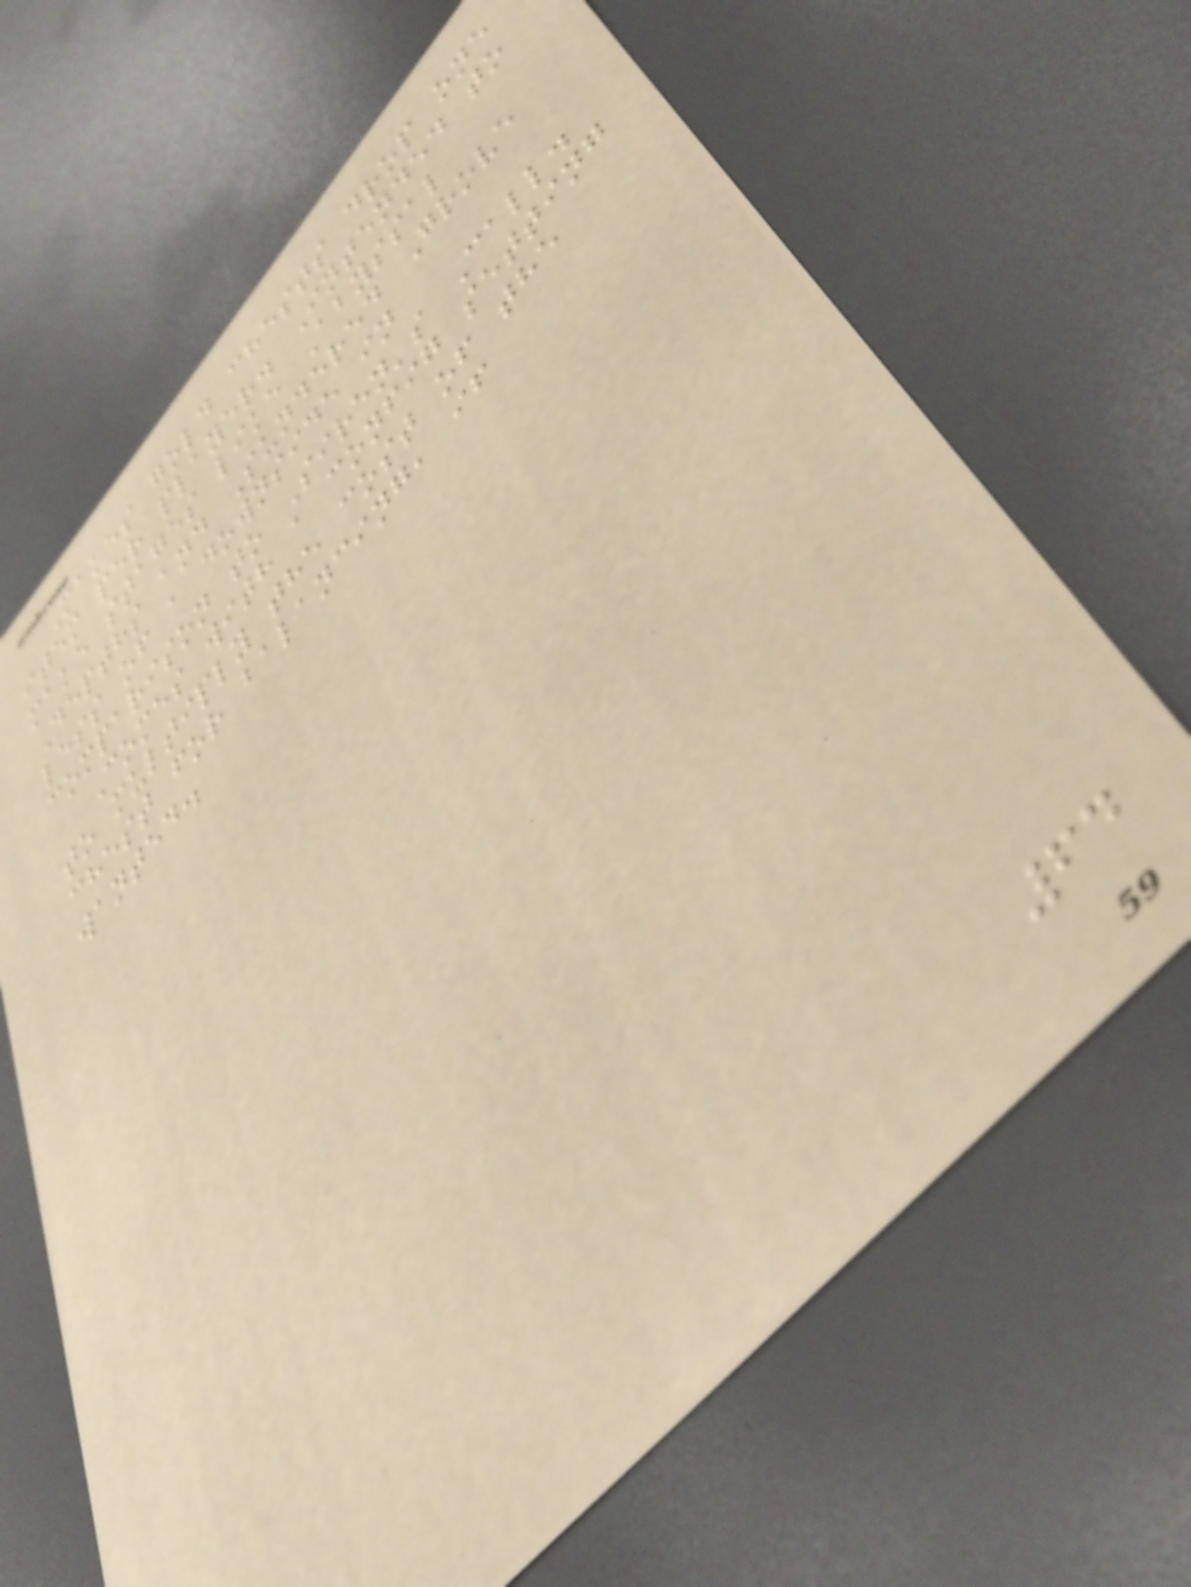Makes gold chests drop one
item per player. Intended to
make stages like Abyssal
Depths and Sundered Grove
less of a downside in
comparison to Siren's Call.
Comes with a config setting
to multiply the cost of the
chest for balancing, if
wanted.
64
